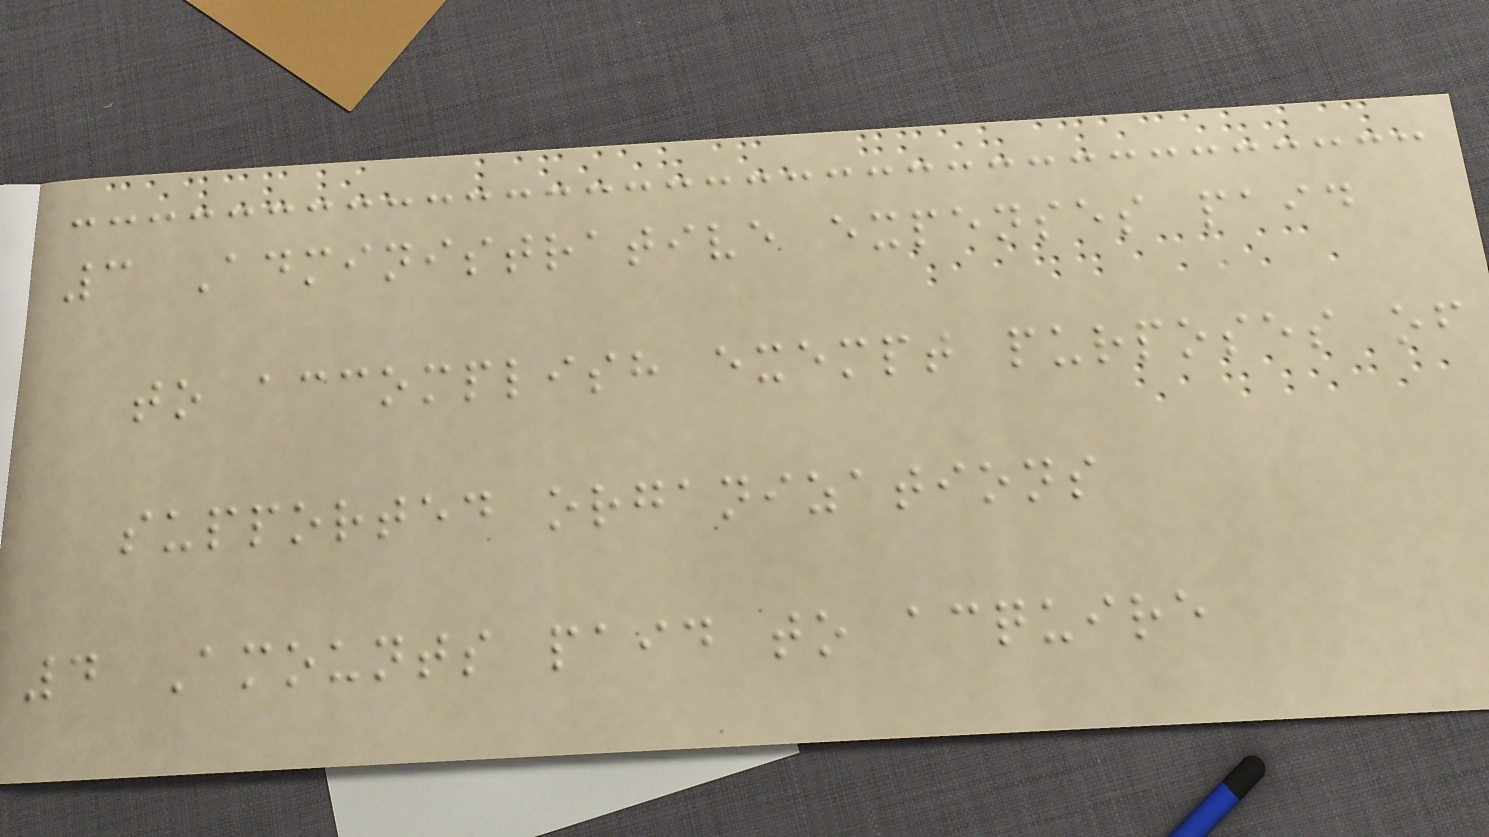3 Administrative expenses paid
to accomplish exempt purposes of
supported organizations
4 Amounts paid to acquire
